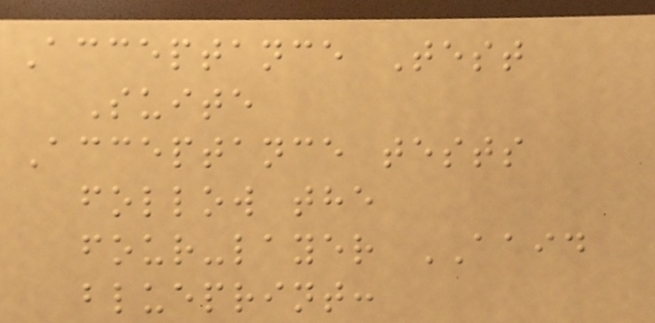Acceptance Test
Suite
Acceptance tests
follow the
four-layer AAID
blueprint:
